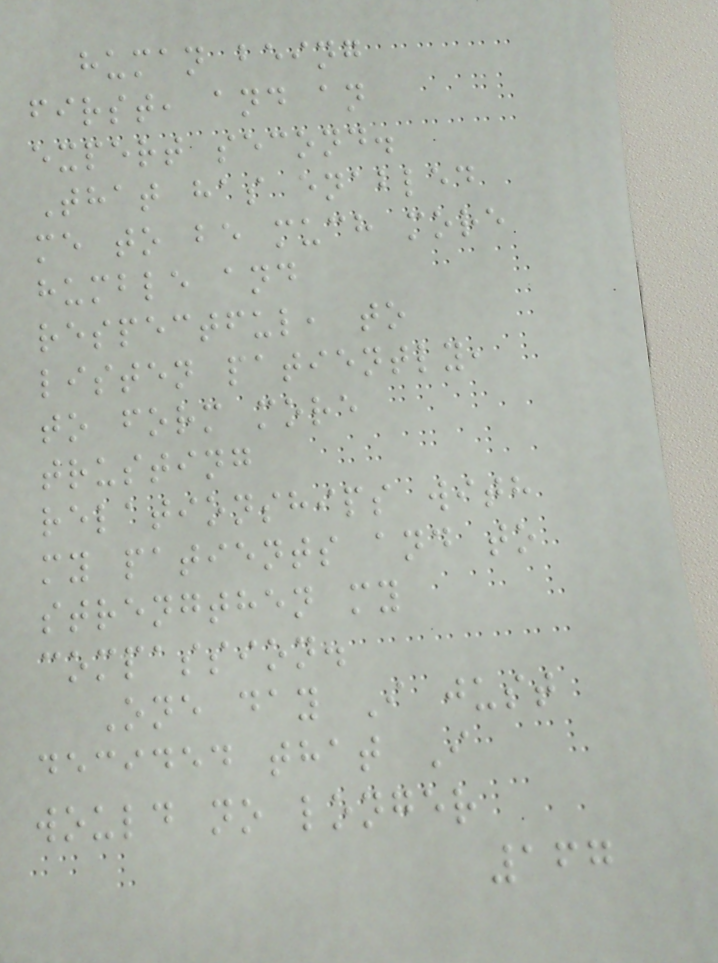human being
first, and an
expert second.
That has enabled
me to be much more
humble and
respectful, to
listen patiently,
to form more
trusting
relationships with
my patients and to
strengthen my
compassion.
One day I just
decided that I
would no longer
167
